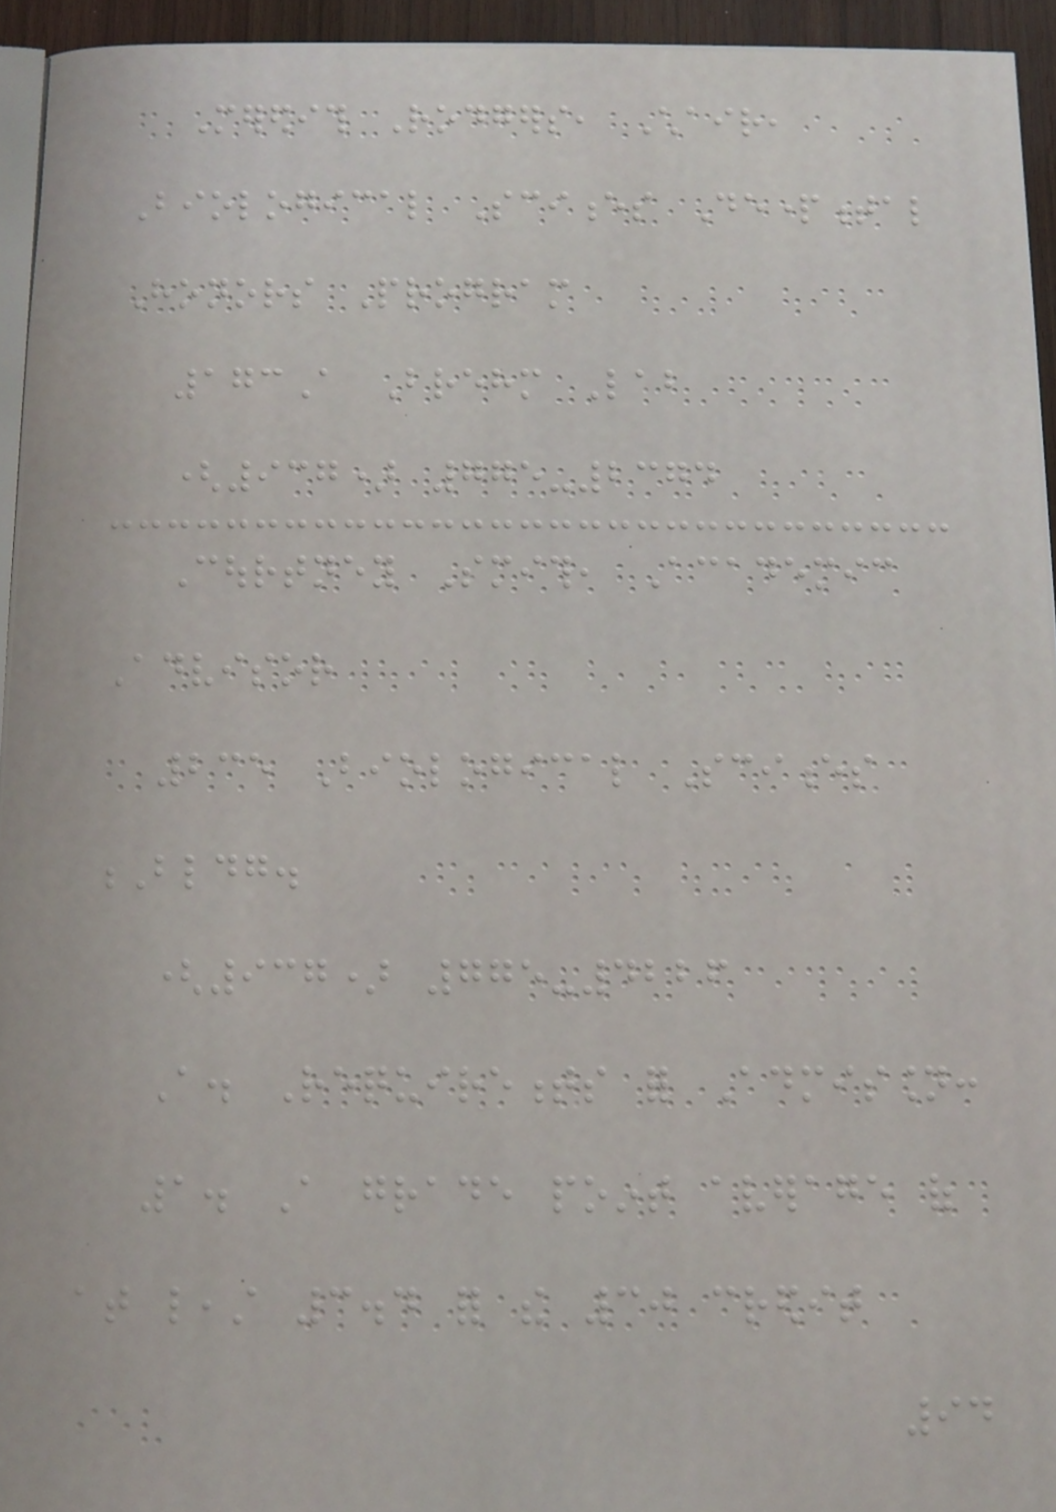Meredith Rodgers, Chair,
Biological Sciences Departmental
Honors Program
173A Brehm Lab
(937) 775-2374
Courtney Smith, Academic
Advisor
235 Biological Sciences
Bldg.
(937) 775-4226
A. Requirements for Admission:
1. A grade point average of
at least 3.4 for the 30 credit
94
